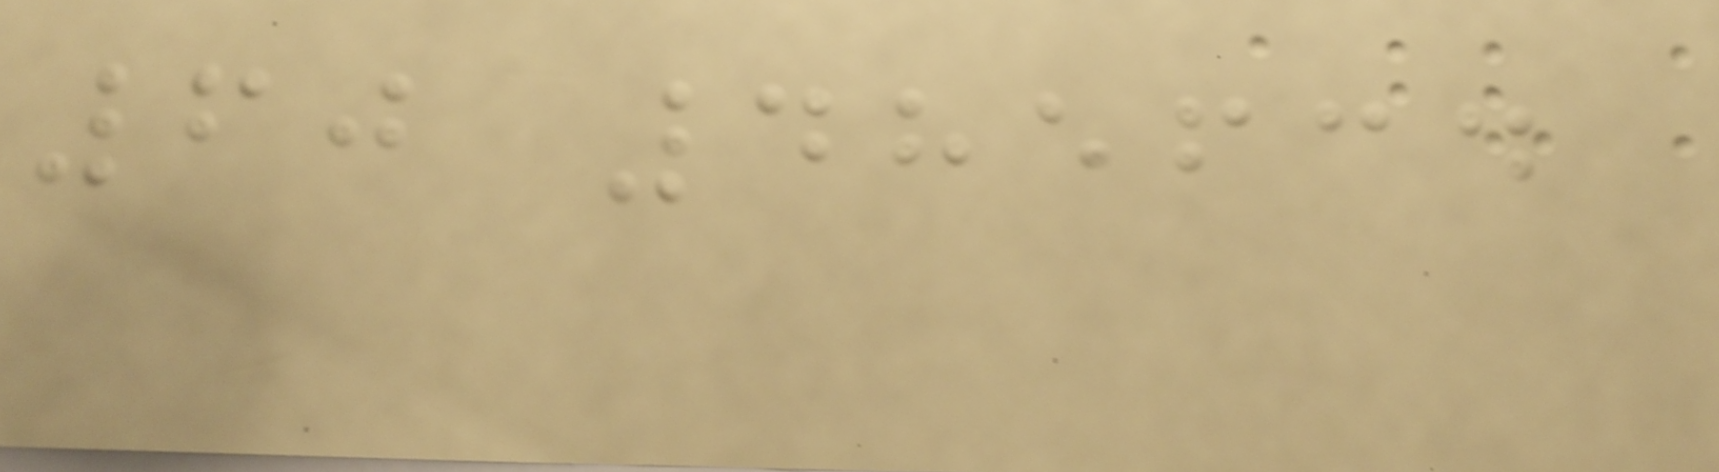60 485634
